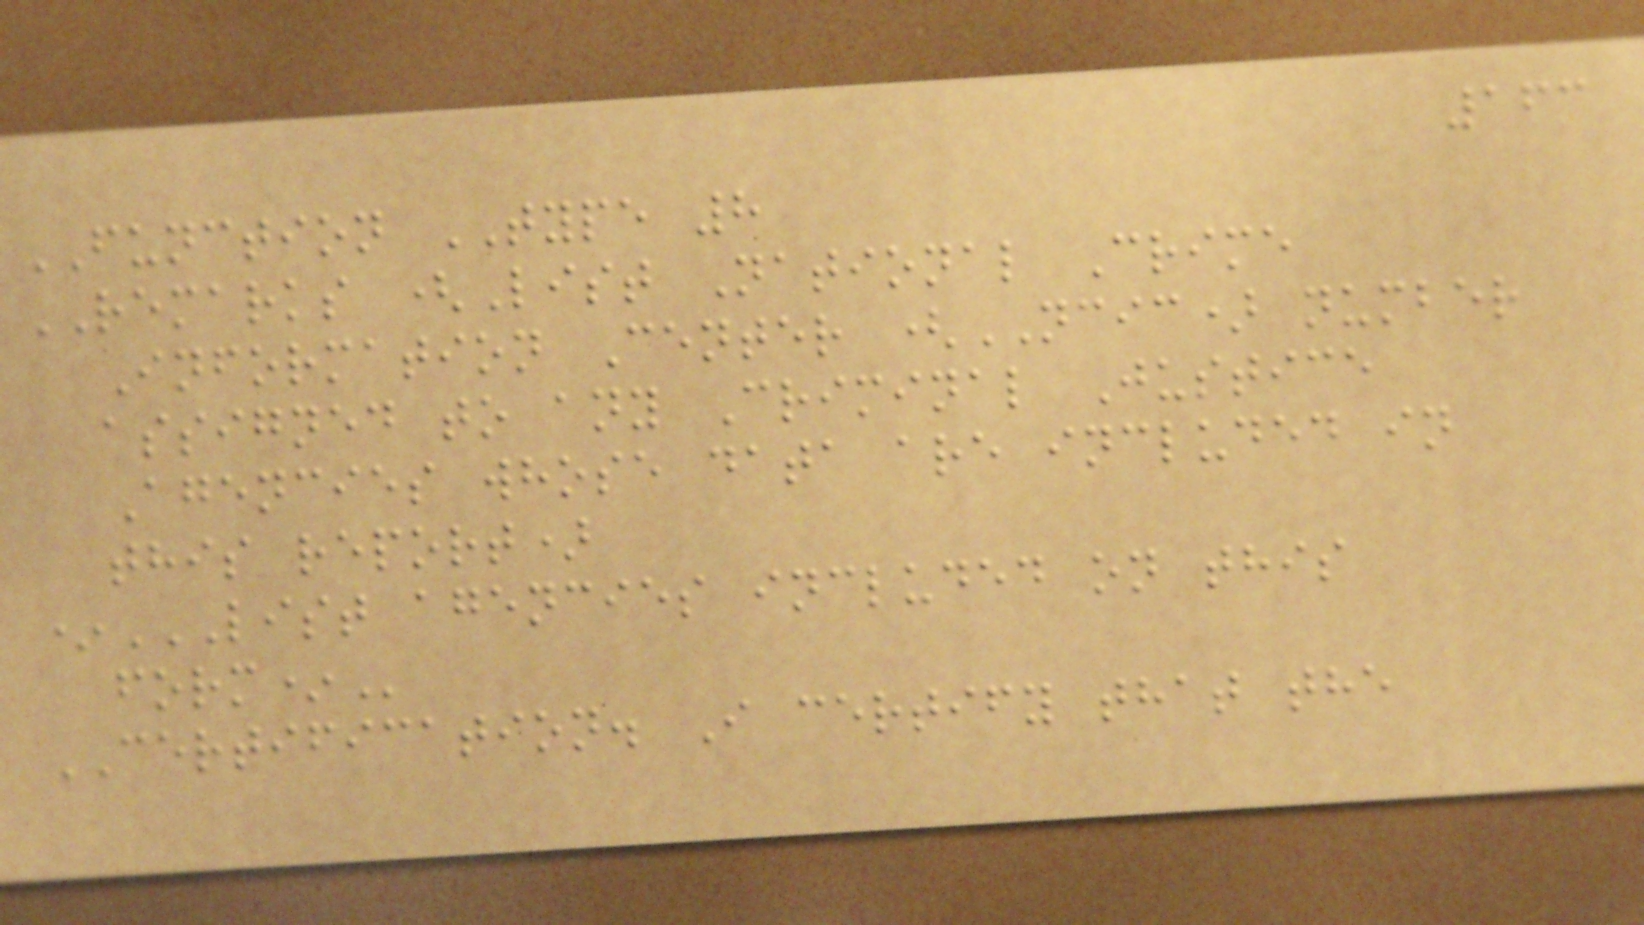163
FUNCTION TYPE 8
REMARKS (List National Crime
Information Center (NCIC) number
assigned to any Criminal Justice
Agencies whose data are included in
this report)
*LIST AGENCIES INCLUDED ON THIS
FORM*
CERTIFICATION. I certify that the
